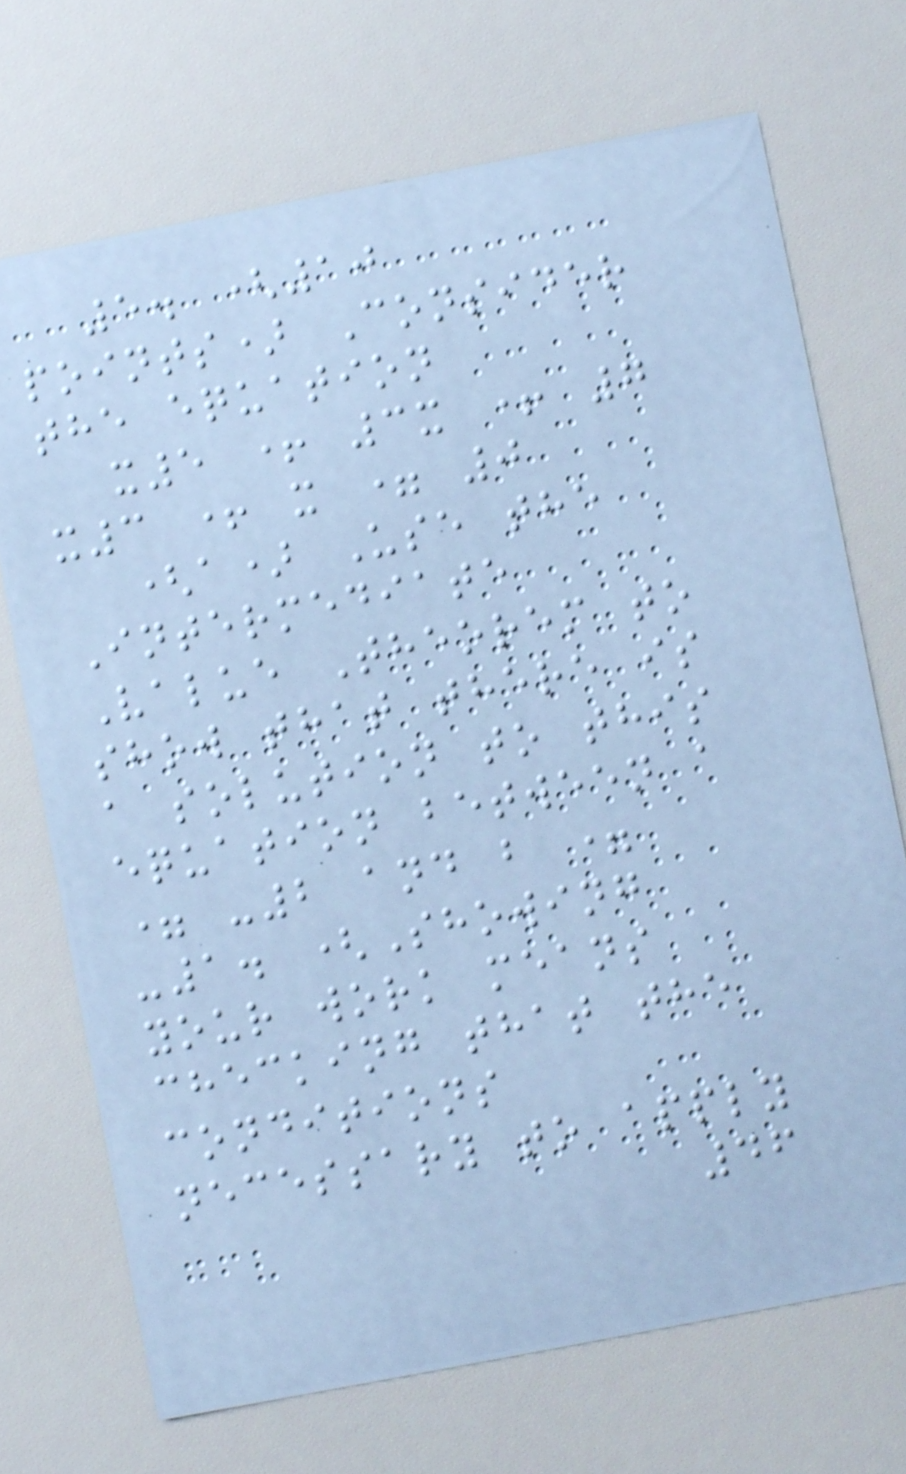5. (10
points) Consider
the equation
x5 + 3x + 7
x3 + x = 0
(a) Use the
Intermediate
Value Theorem to
show that there is
a solution to this
equation between a
= -2 and b =
-1. (Showing
your work means
checking that the
conditions
necessary to apply
46
